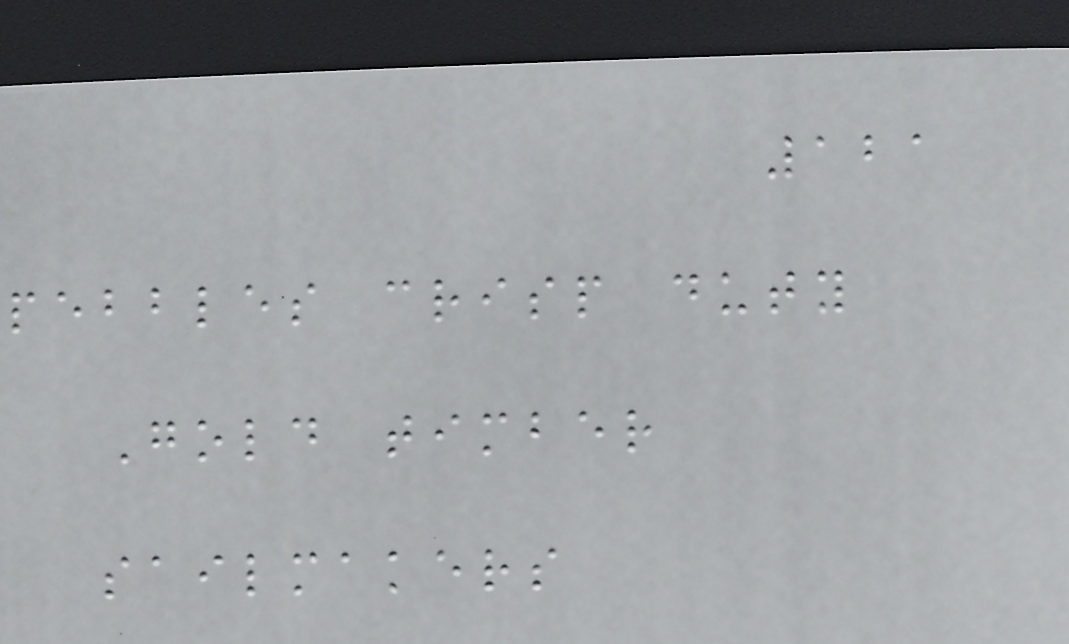121
pebbles crisp duty
Gold timber
sailmakers
